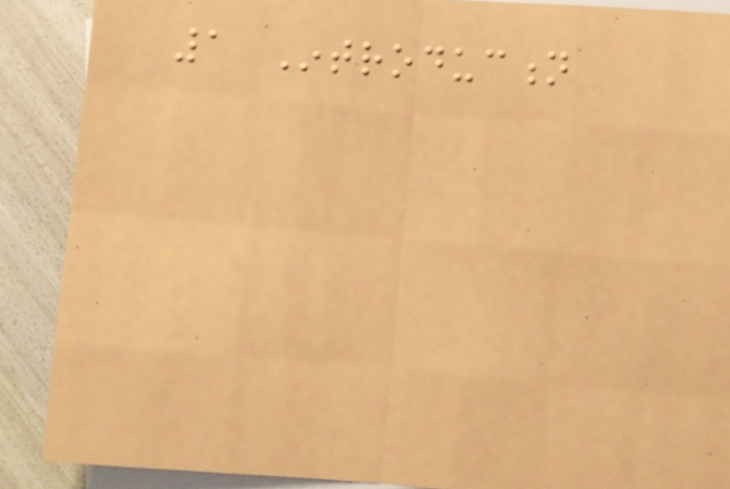1 Introduction
